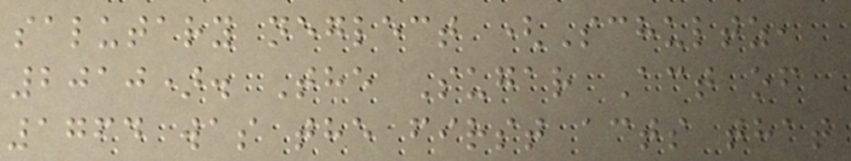salutary neglect (Schultz,
2010). The Sugar Act of
1764 was the first acts that
